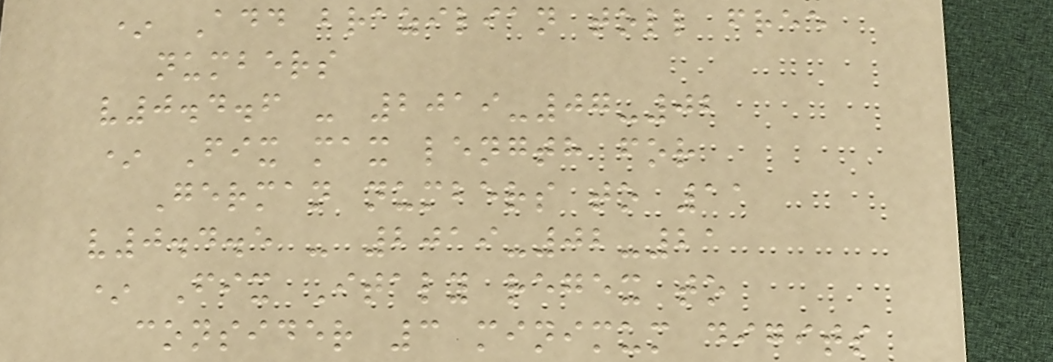* Add brazilian toll free
numbers
v0.4.6 - 2019-07-02
* Fix max length for
German numbers to 11
v0.4.5 - 2019-02-21
* Fix Italy regex to
consider 3 minimum digits
